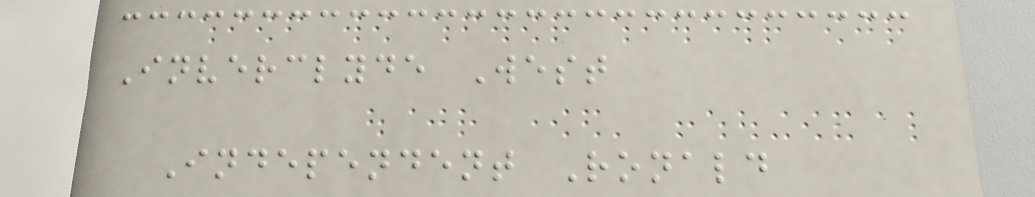Inverclyde West
Independent Ronald
